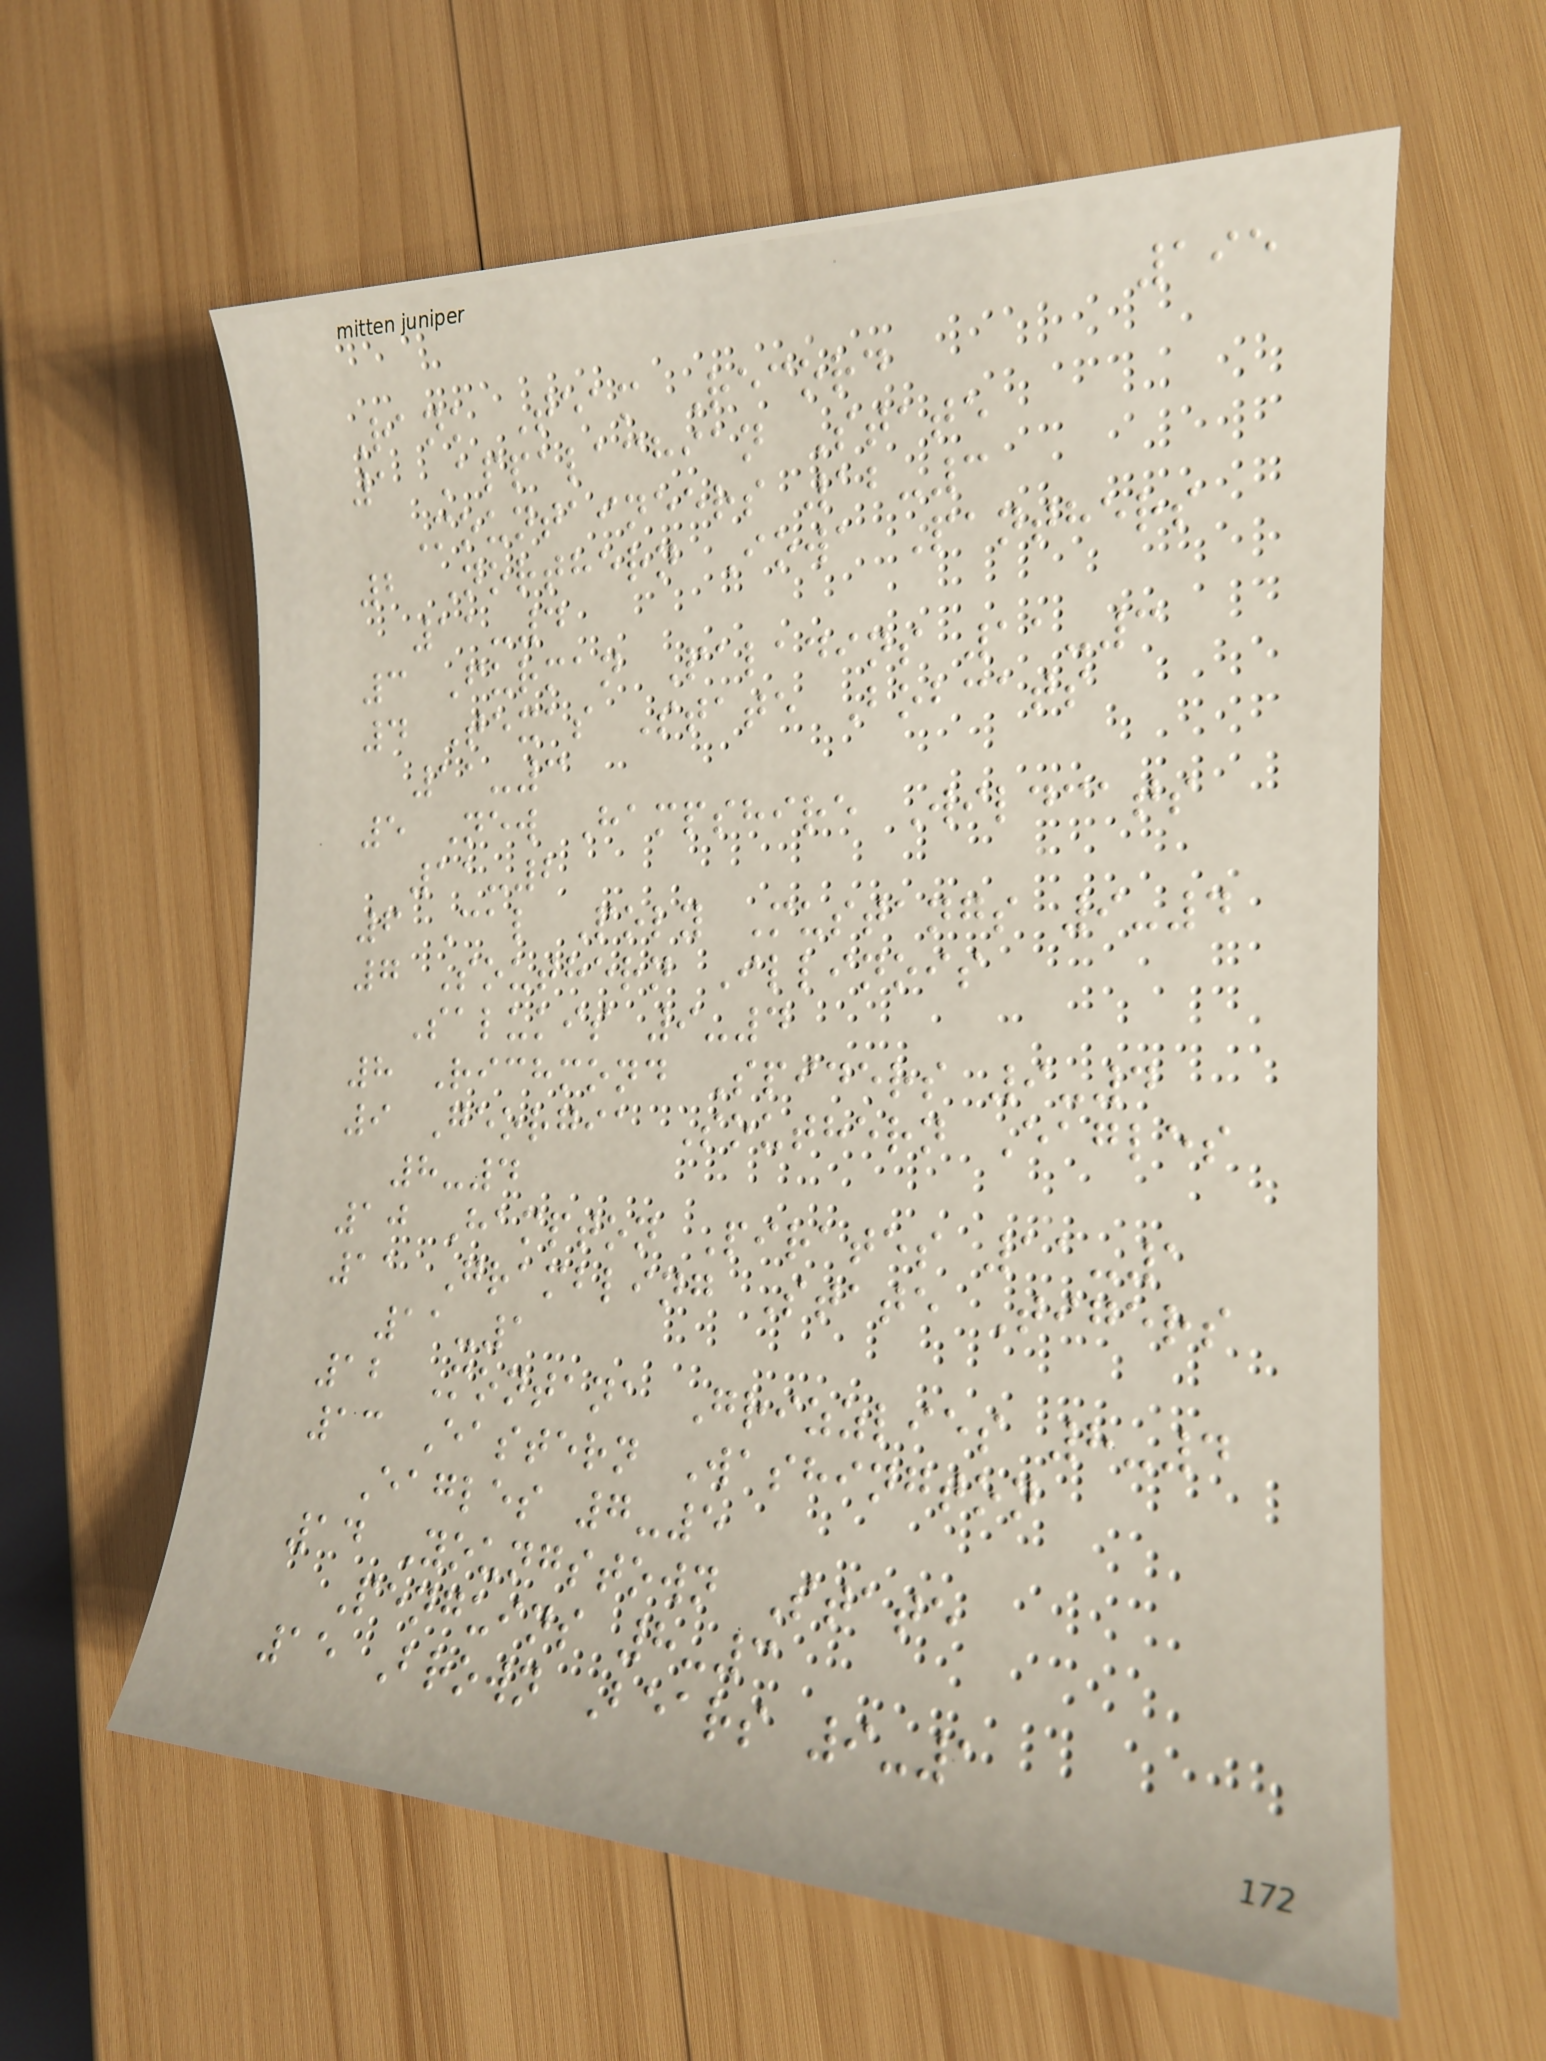195
Rank Team Record
1 Appalachian State
Mountaineers 12-3
2 Northern Iowa Panthers
11-4
3 Furman Paladins 11-3
4 Texas State Bobcats
11-3
5 New Hampshire Wildcats
11-2
6 Cal Poly Mustangs 9-4
7 Southern Illinois
Salukis 9-4
8 Richmond Spiders 9-4
9 Georgia Southern Eagles
8-4
10 Hampton Pirates 11-1
11 Grambling State Tigers
11-1
12 Montana Grizzlies 8-4
13 Eastern Washington
Eagles 7-5
14 Youngstown State
Penguins 8-3
15 Brown Bears 9-1
